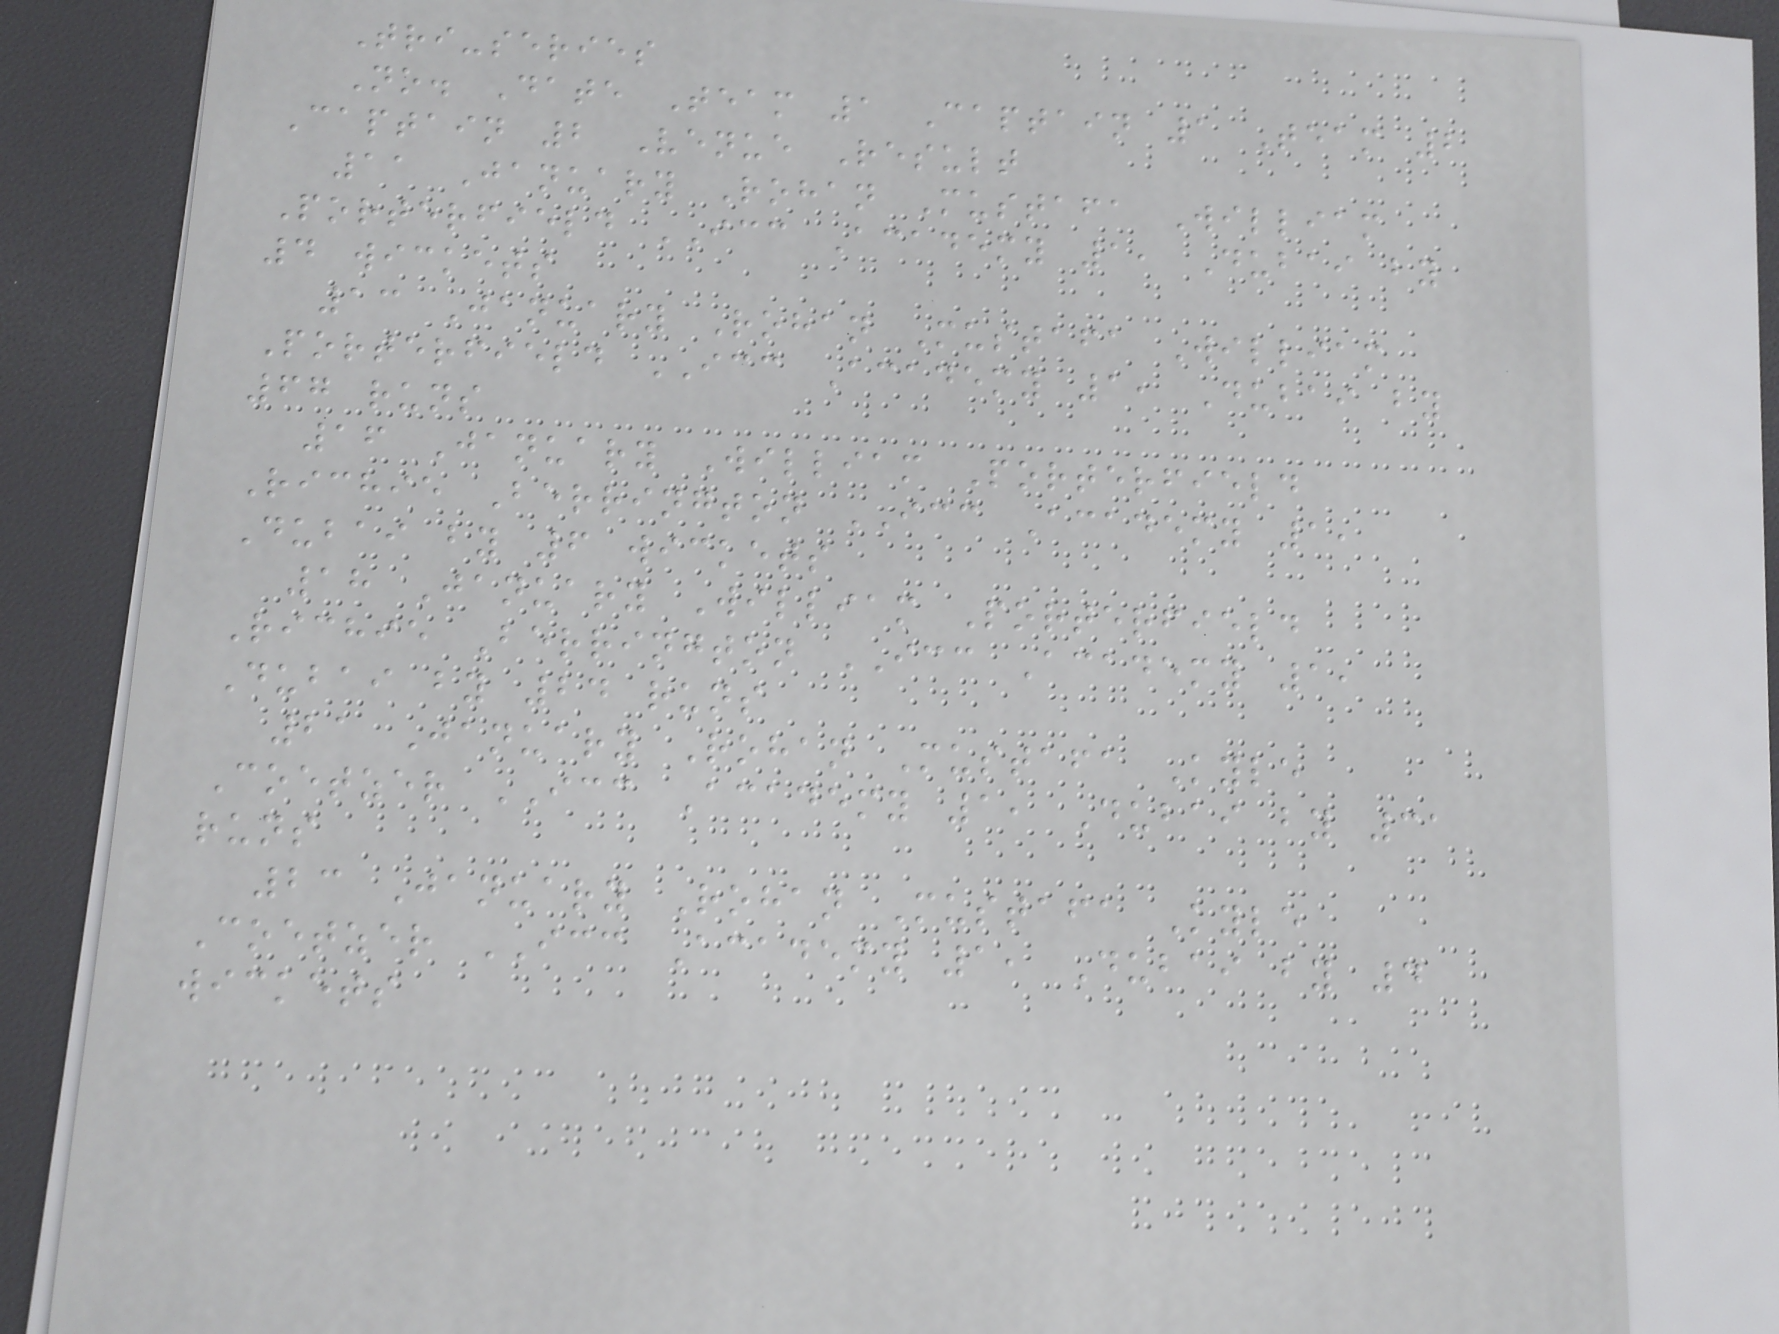Tri-series
No. Date Team 1 Captain 1 Team 2
Captain 2 Venue Result
11 January Rohan Mustafa William
Porterfield ICC Academy 1, Dubai by
4 wickets
13 January Rohan Mustafa William
Porterfield ICC Academy 1, Dubai by
67 runs
16 January William Porterfield
Richie Berrington ICC Academy 1,
Dubai by 6 wickets
18 January William Porterfield
Richie Berrington ICC Academy 1,
Dubai by 24 runs
21 January Rohan Mustafa Kyle
Coetzer ICC Academy 1, Dubai by 31
runs
23 January Rohan Mustafa Kyle
Coetzer ICC Academy 1, Dubai by 4
wickets
